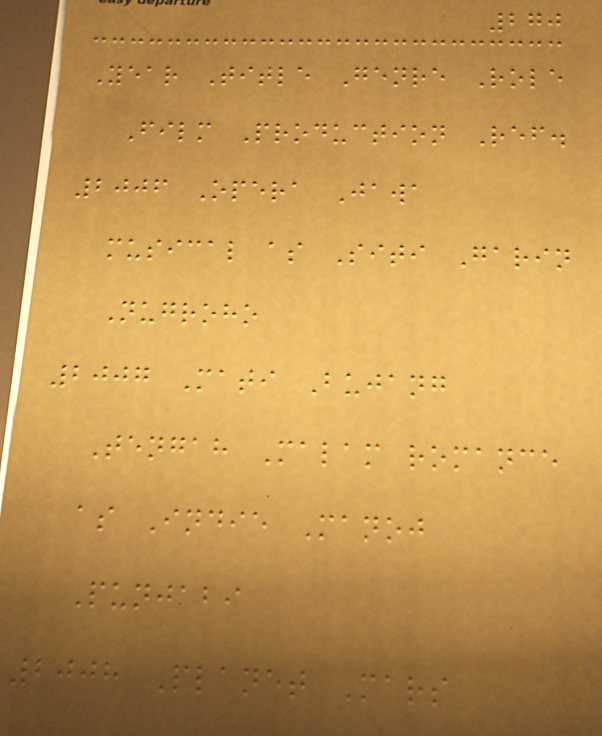270
Year Title Genre Role
Film Production Ref.
2006 Opera Jawa
musical as Siti Garin
Nugroho
2007 Mati Bujang
Tengah Malam romance
as Indie Manoj
Punjabi
2008 Planet Mars
